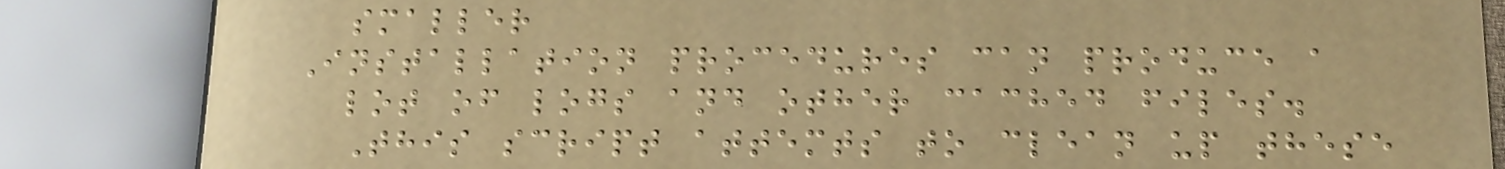smaller
Installation procedures can produce a
lot of logs and other cached files.
This script attemts to clean up these
